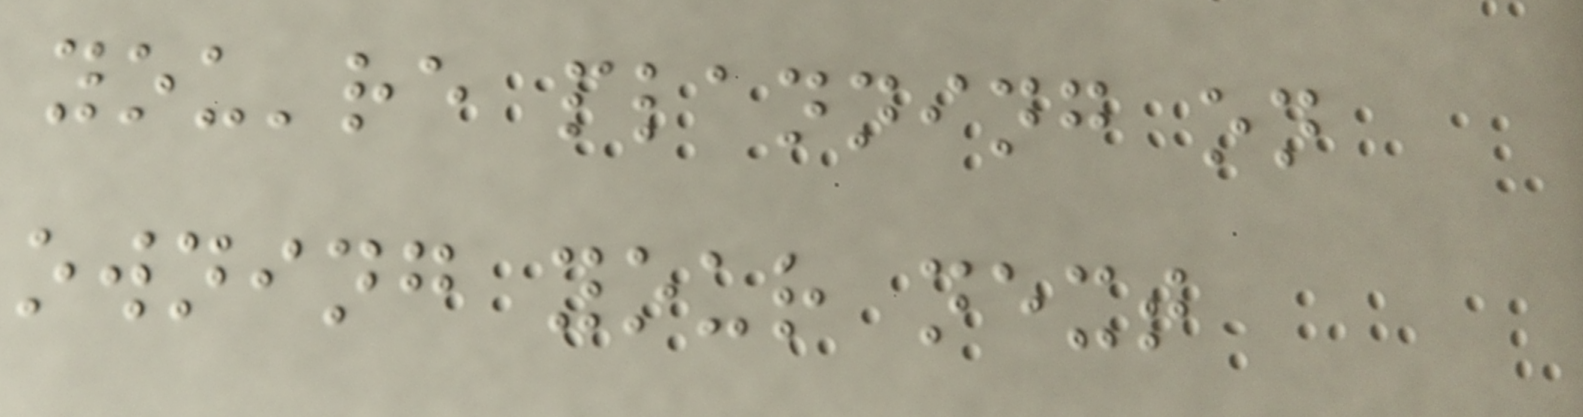you're planning on
owning your next
